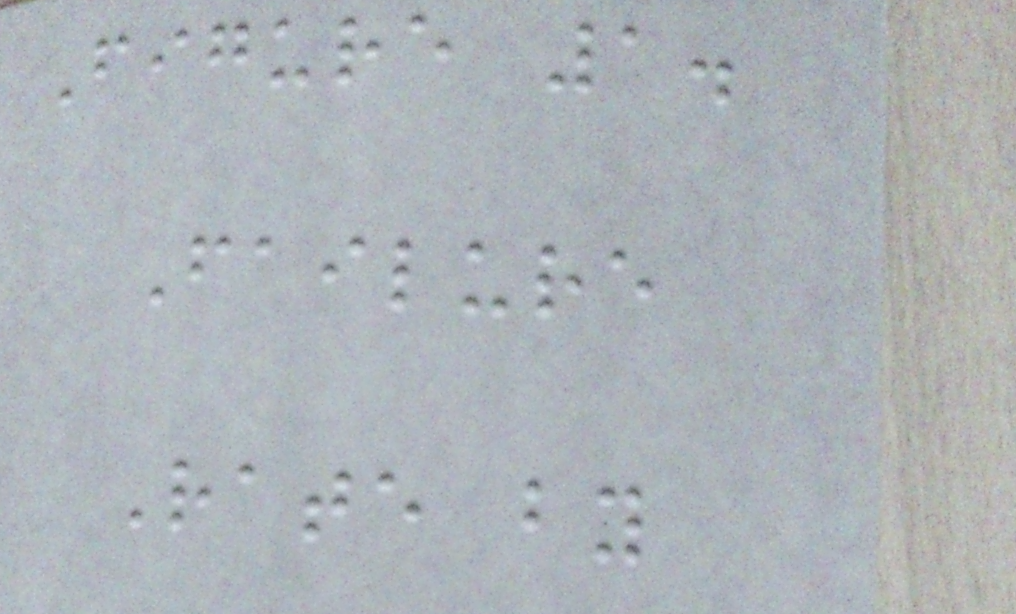Figure 1.
Failure
Rate by
